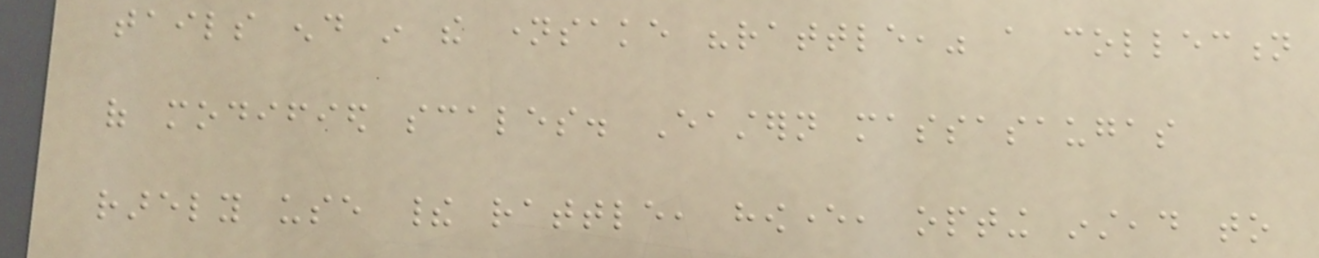tails end in the namesake "rattle," a collection
of modified scales. Eastern massasaugas
rarely use their rattle, however, opting instead to
